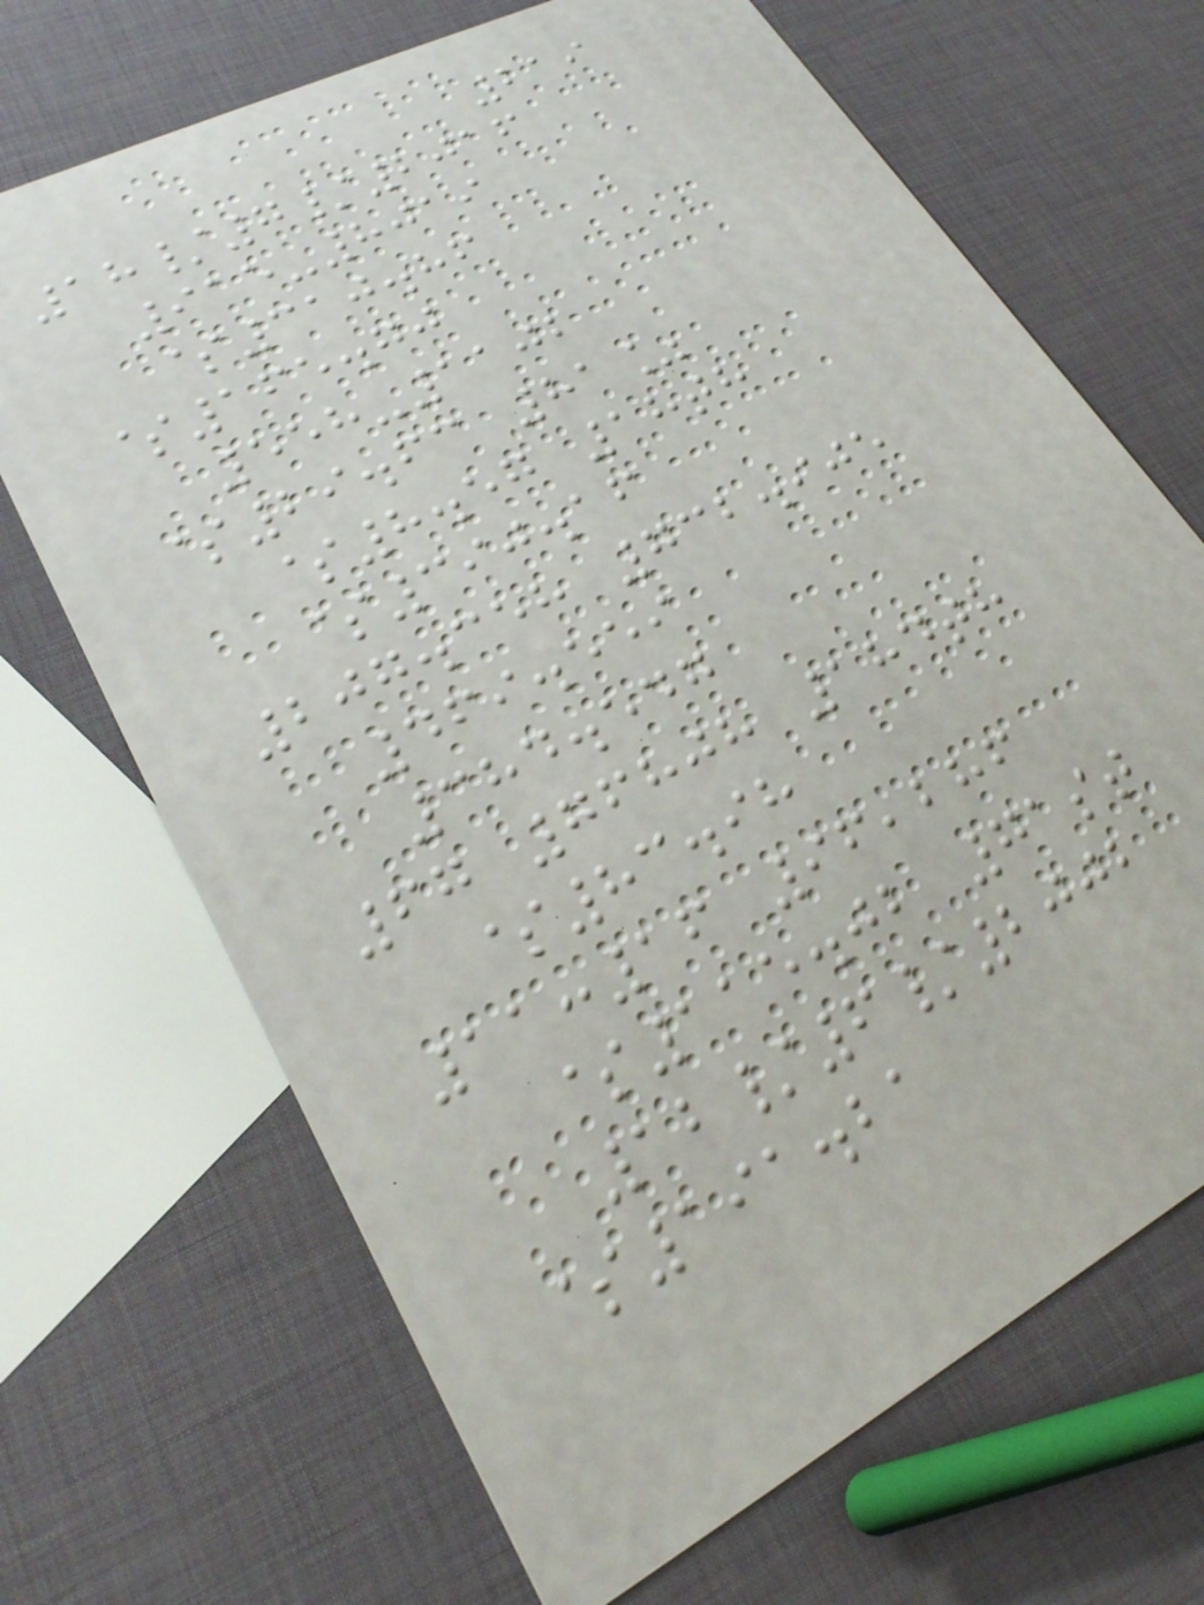219
18/7/2016
915-8019
$310.86
$165.70
558-1102
$29.63 81%
$8.57 18th
$390.16
207.358 732.905
469.559
384.547
67 76808 184th
$83.98
11:16 96,286
$115.02 71st
12/6/2002
$191.21
